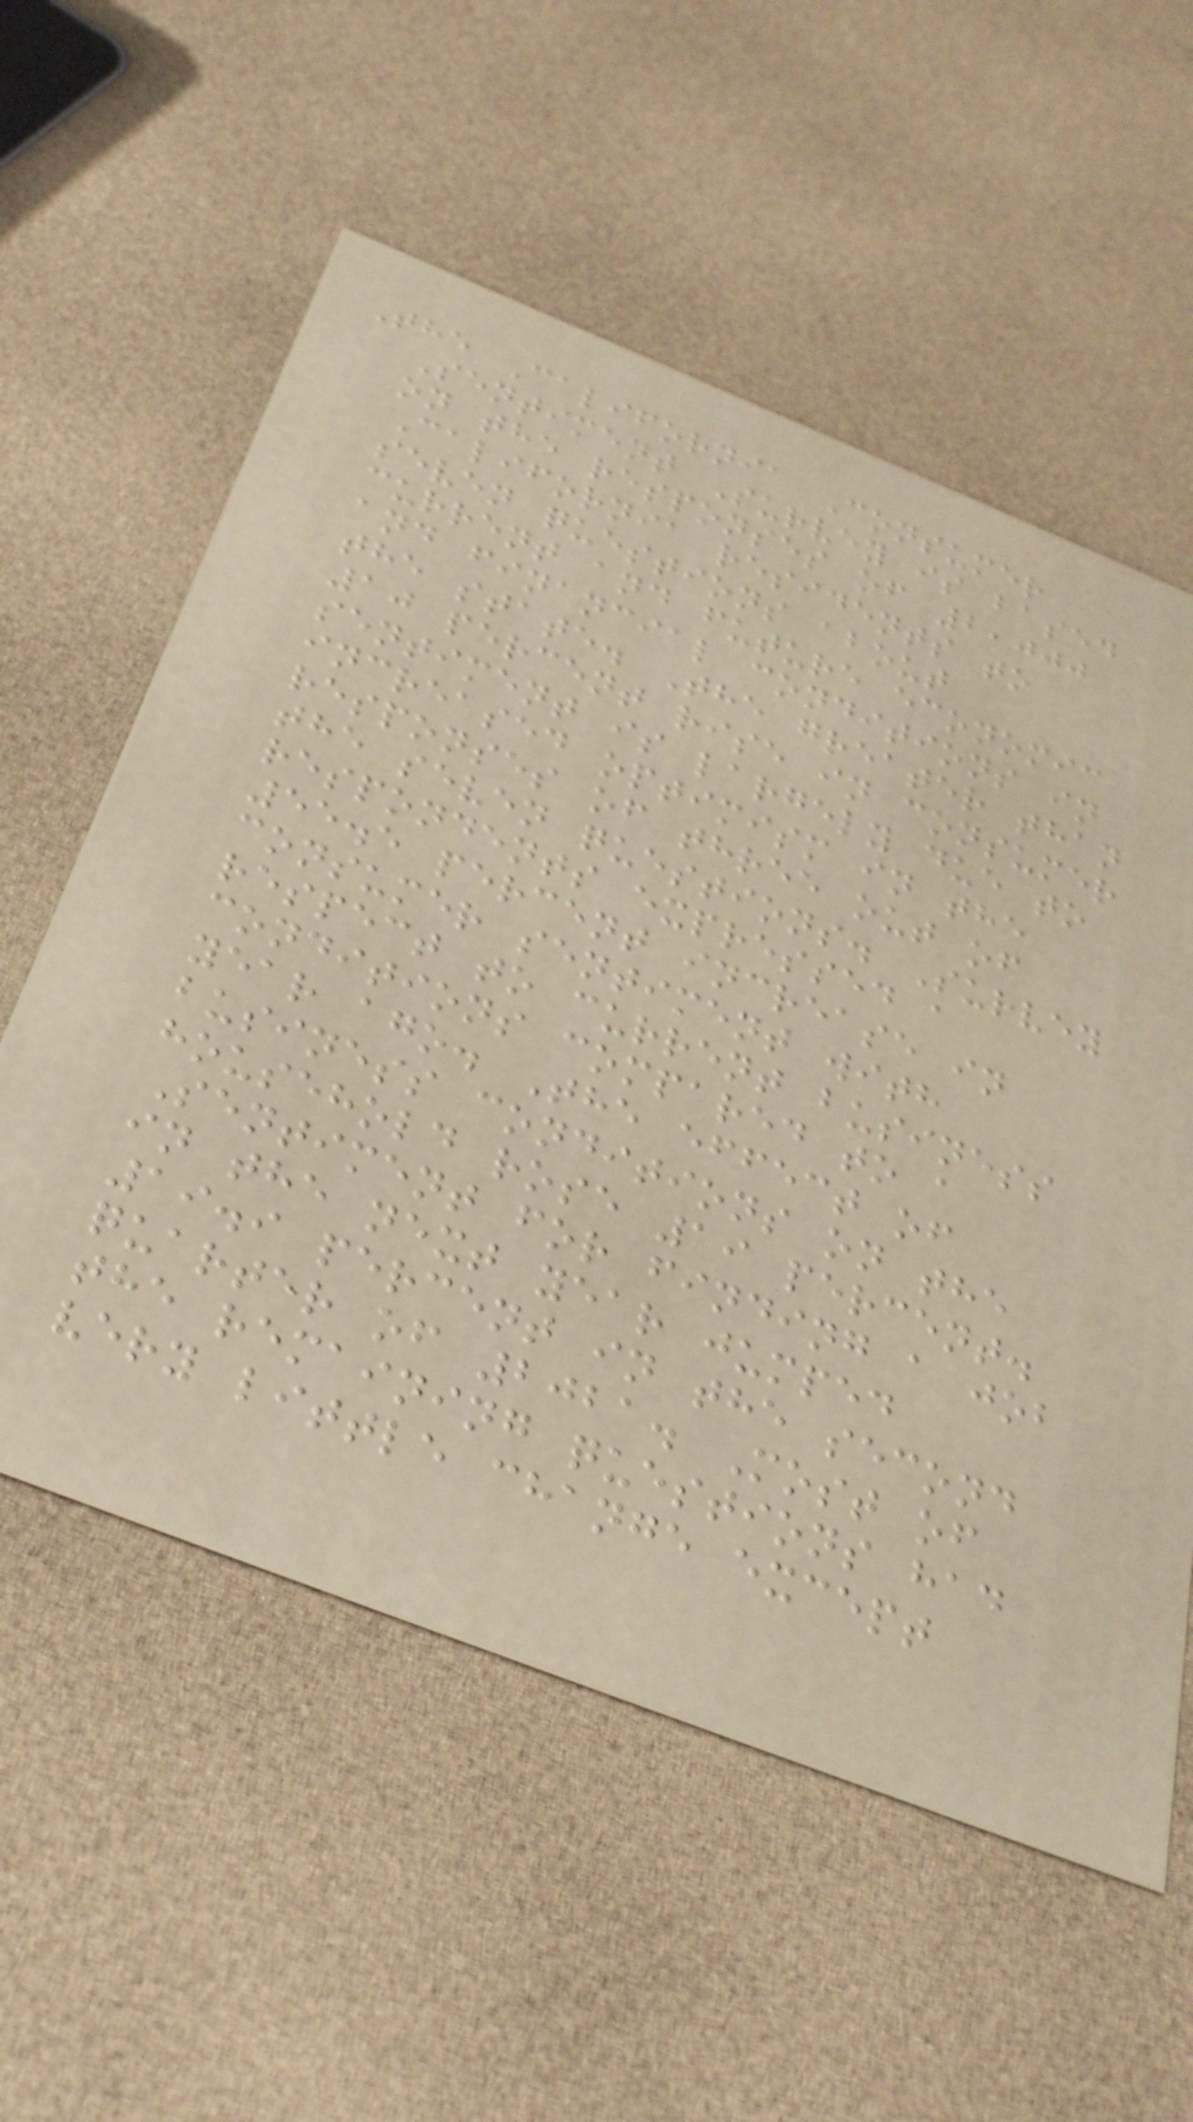The California Consumer
Sentiment Survey is based
on the responses of 2,000
California residents to
seven questions about
current and future economic
and financial conditions in
the state. The greater than
10 percent rise in consumer
sentiment is largely due to
increased optimism in the
responses of three out of
the seven questions. Survey
respondents expressed a
55.5 percent increase in
consumer sentiment with
respect to current business
conditions compared to a
year ago. The effect of
business conditions on the
household rose 19 percent.
Sentiment for finding a job
in the next year jumped
19.9 percent in the second
quarter of 2021. Most of
the remaining questions had
very little change except
